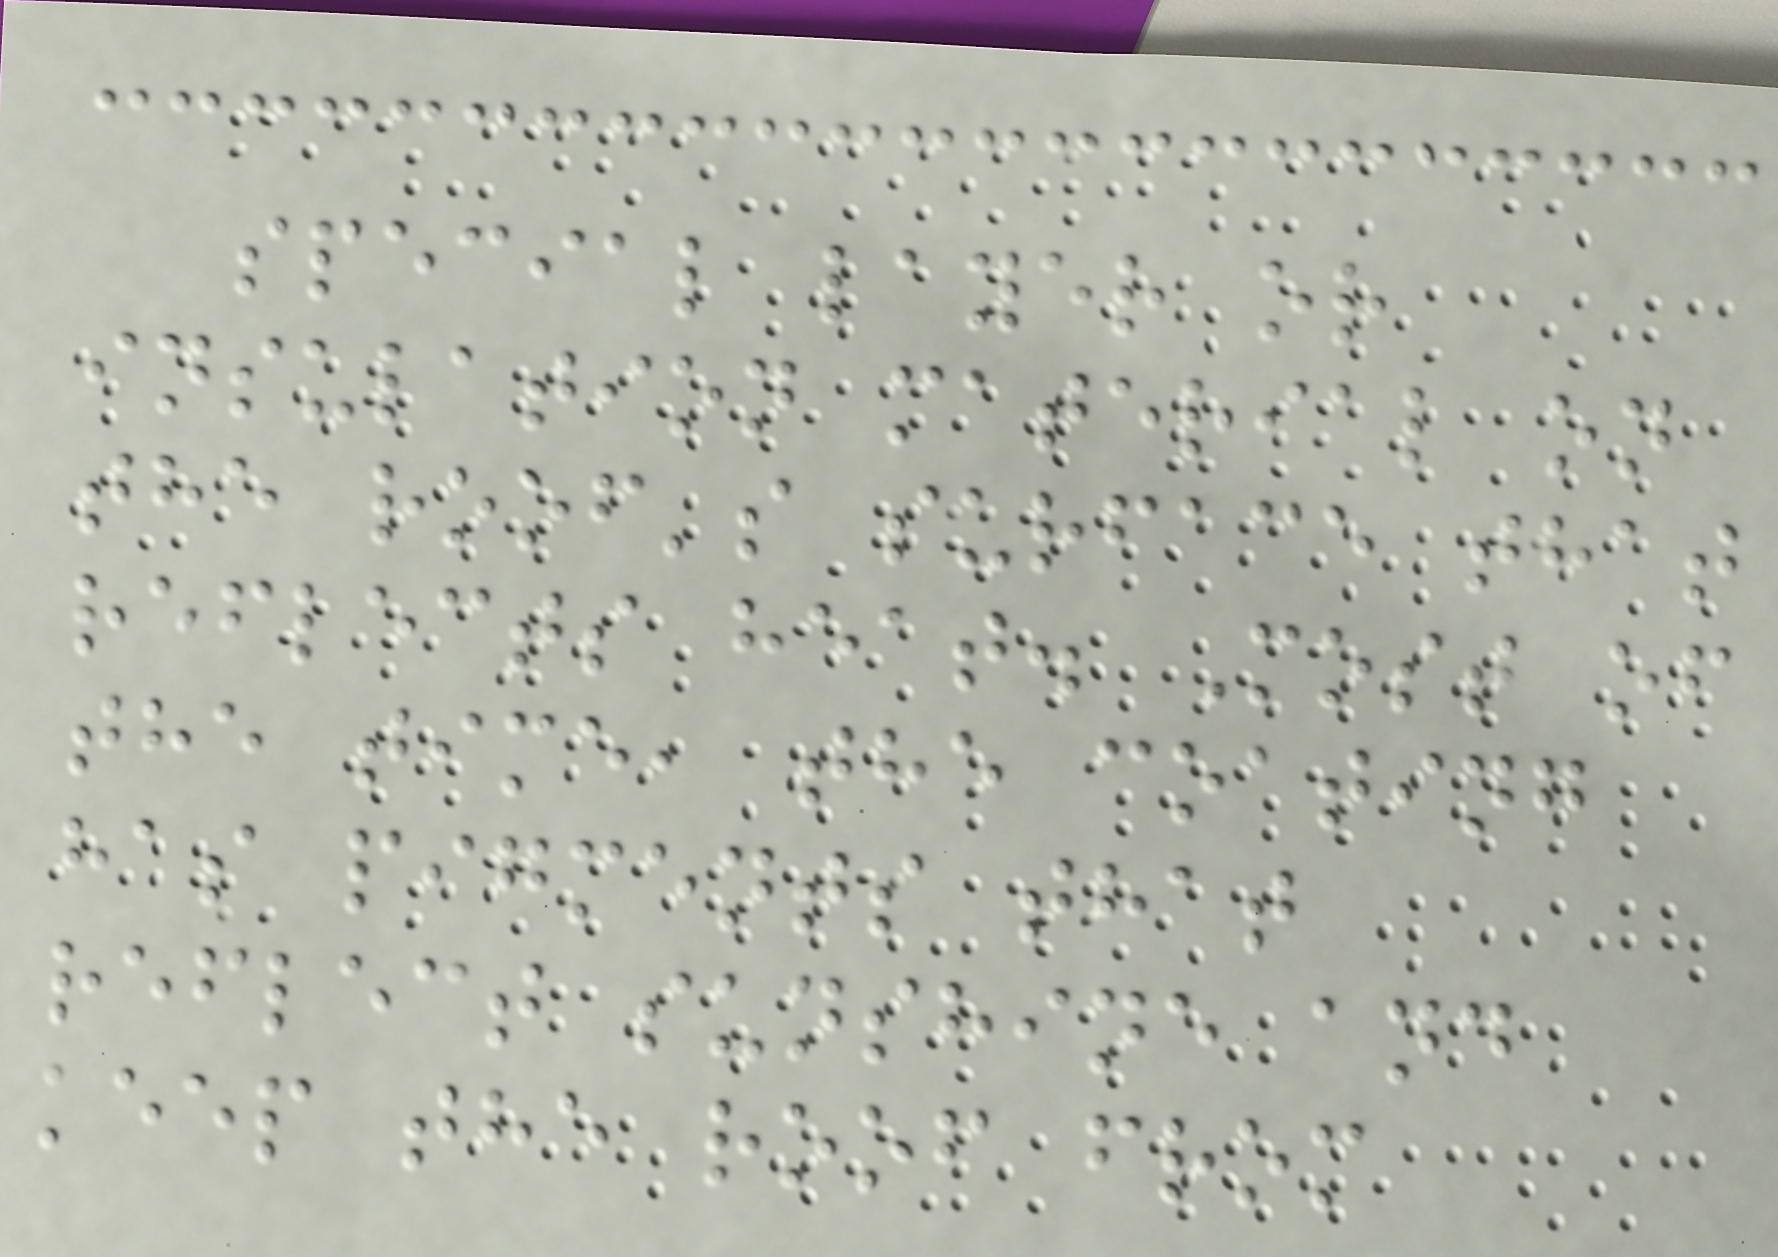special layer or
insulation material on
the roof's surface that
reflects heat. Most of
the time, the coating
has pigments that
reflect sunshine and
keep the roof from
